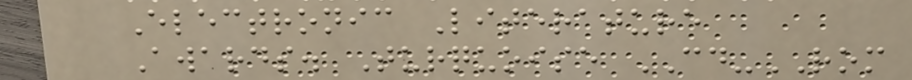Electronic Literature
Awards. Turquoise CD-ROM
